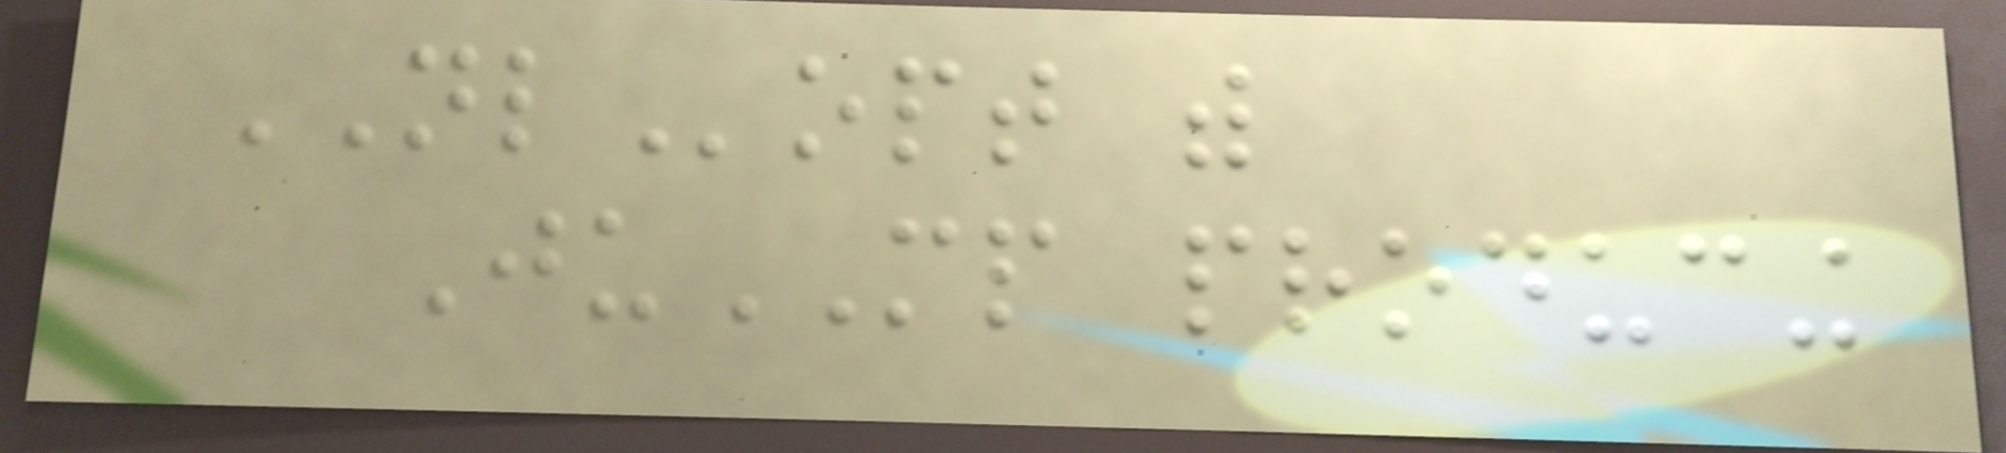NLopt with
JuMP producing
